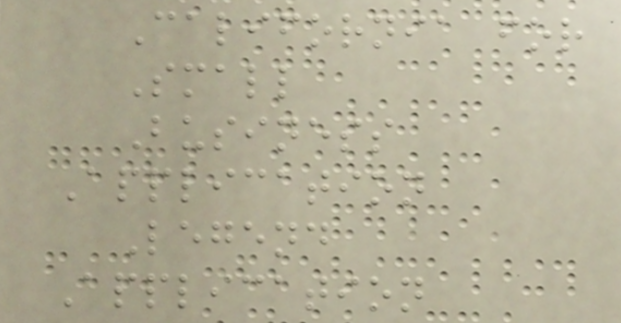California for
Small
Business
Application
Legend
Application
